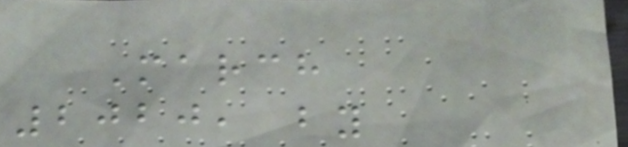March
2020, by
